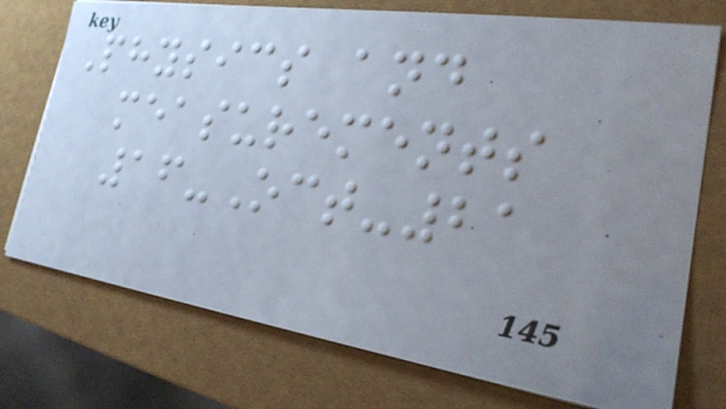Physics and
measurements
16-Oct-21
